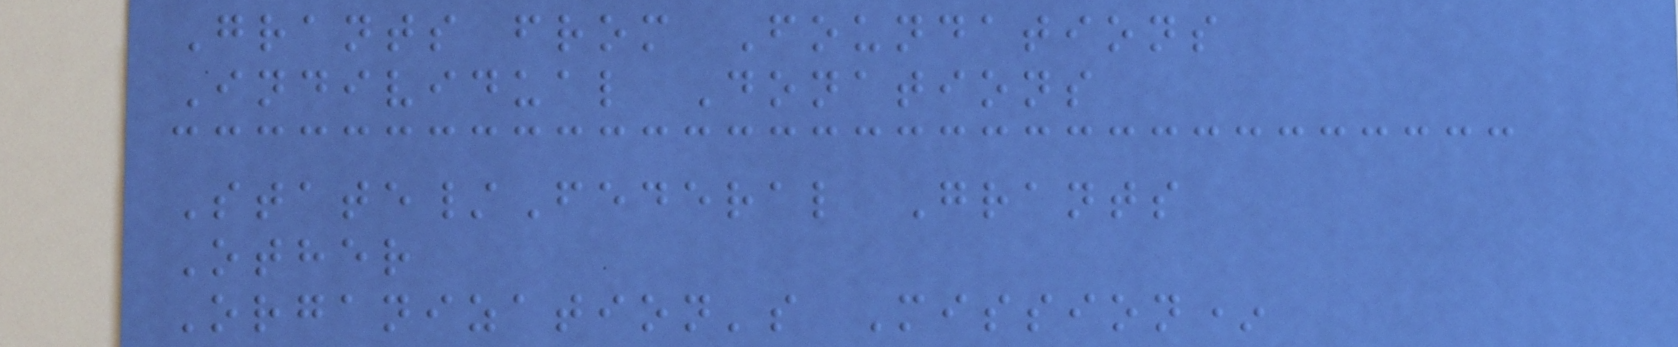Grants from Foundations
Individual Donations
State/Federal Grants
Other
Organization's Mission*
